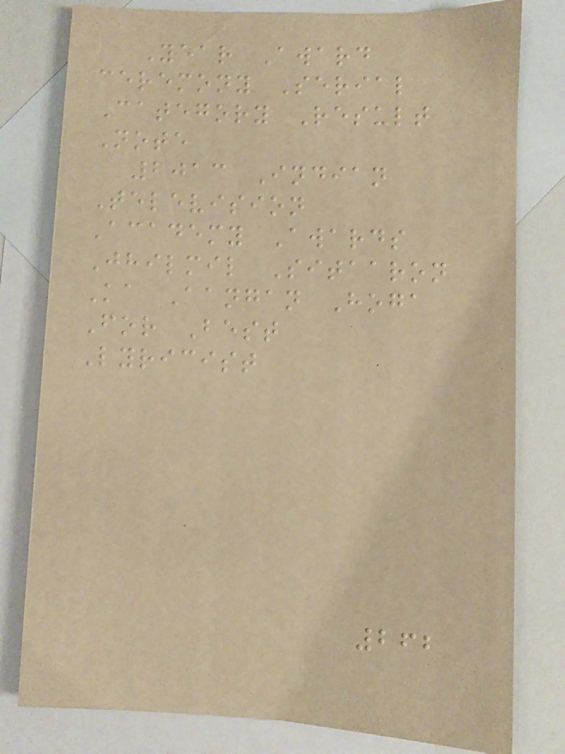Year Award
ceremony Serial
Category Result
Note
2013 Indian
Television
Academy Awards
Jhilmil Sitaaron
Ka Aangan Hoga
For Best
Lyricist
262
